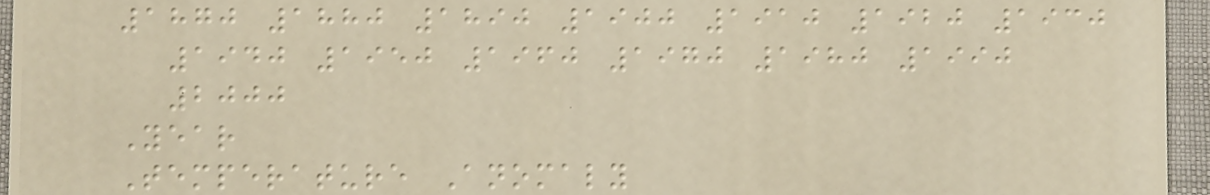1870 1880 1890 1900 1910 1920 1930
1940 1950 1960 1970 1980 1990
2000
Year
Temperature Anomaly
